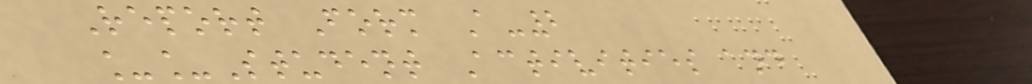Report Form A-2
__Student Activities and
